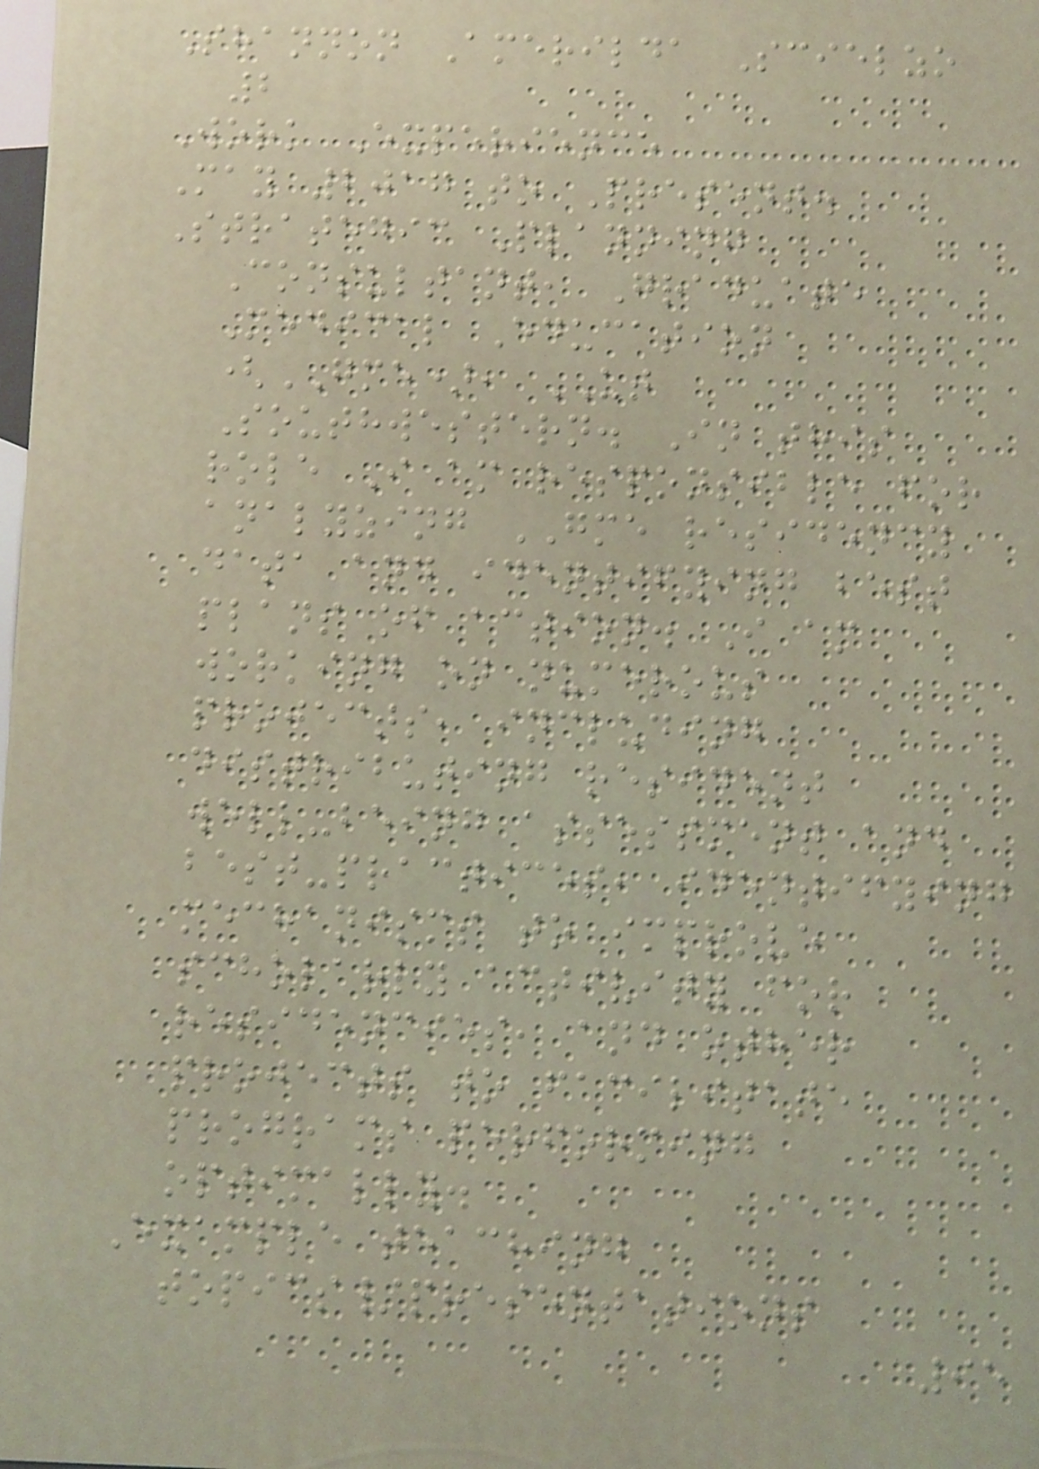Shannon Amerilda Scielzo
2
Work Experience
May 2017 to Present.
Strategic Planning
Consultant, Graduate
Medical Education
(GME), UT
Southwestern. In this
role I am responsible for
analyzing GME residency
data and identifying best
plans of action. I am
working on numerous
projects, including
distributing resident
well-being assessment and
best-practices, identifying
mechanisms to improve
scholarly activity for
residencies, and other
projects to facilitate
programs performing
optimally.
Example teaching
topics/presentations
95
